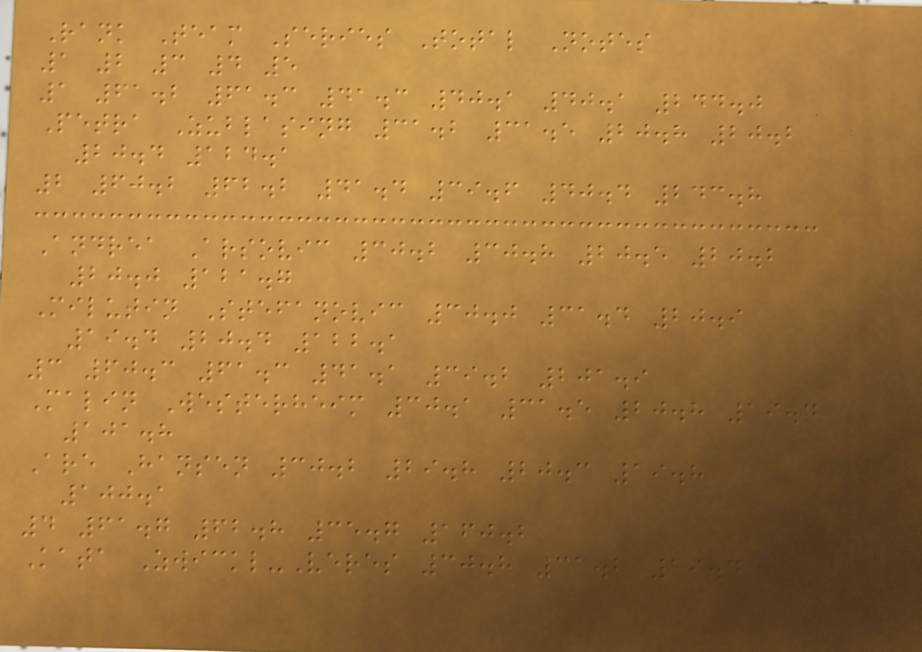Rank Team Series Total Notes
1 2 3 4 5
1 61.2 61.3 41.3 40.1 40.1 244.0
Petra Zublasing 31.2 31.5 20.8 20.2
20.4 124.1
2 60.2 62.2 41.4 39.6 40.4 243.8
Andrea Arsovic 30.2 30.8 20.5 20.2
20.0 121.7
Milutin Stefanovic 30.0 31.4 20.9
19.4 20.4 122.1
3 60.3 61.3 41.1 39.2 201.9
Malin Westerheim 30.1 31.5 20.8 19.4
101.8
Are Hansen 30.2 29.8 20.3 19.8
100.1
4 61.7 62.8 35.7 160.2
Kata Zwickl-Veres 30.8 31.2 19.4
